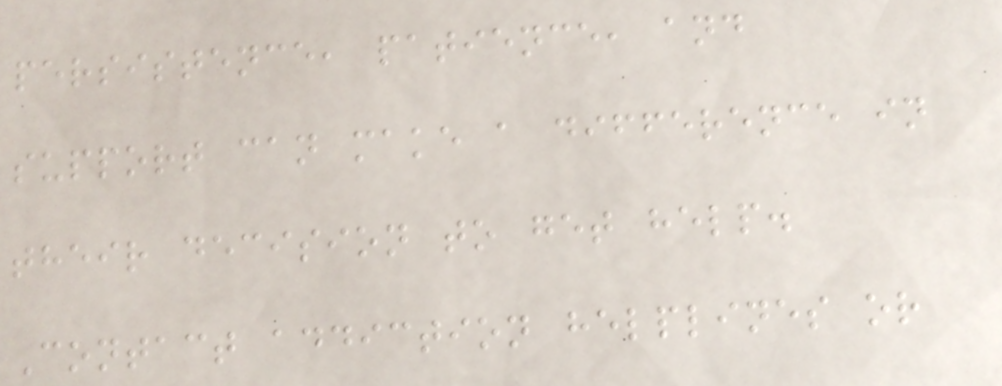persistence, patience, and
support can make a difference in
their decision to get help.
Contact addiction helplines or
